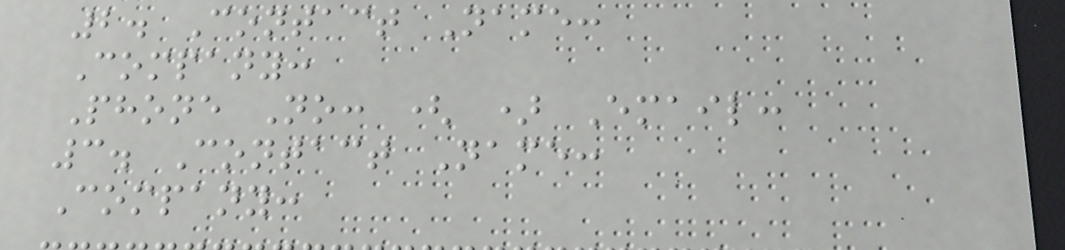2. Contact Name:
Company:
Phone No: ( ) Email:
3. Contact Name:
Company:
